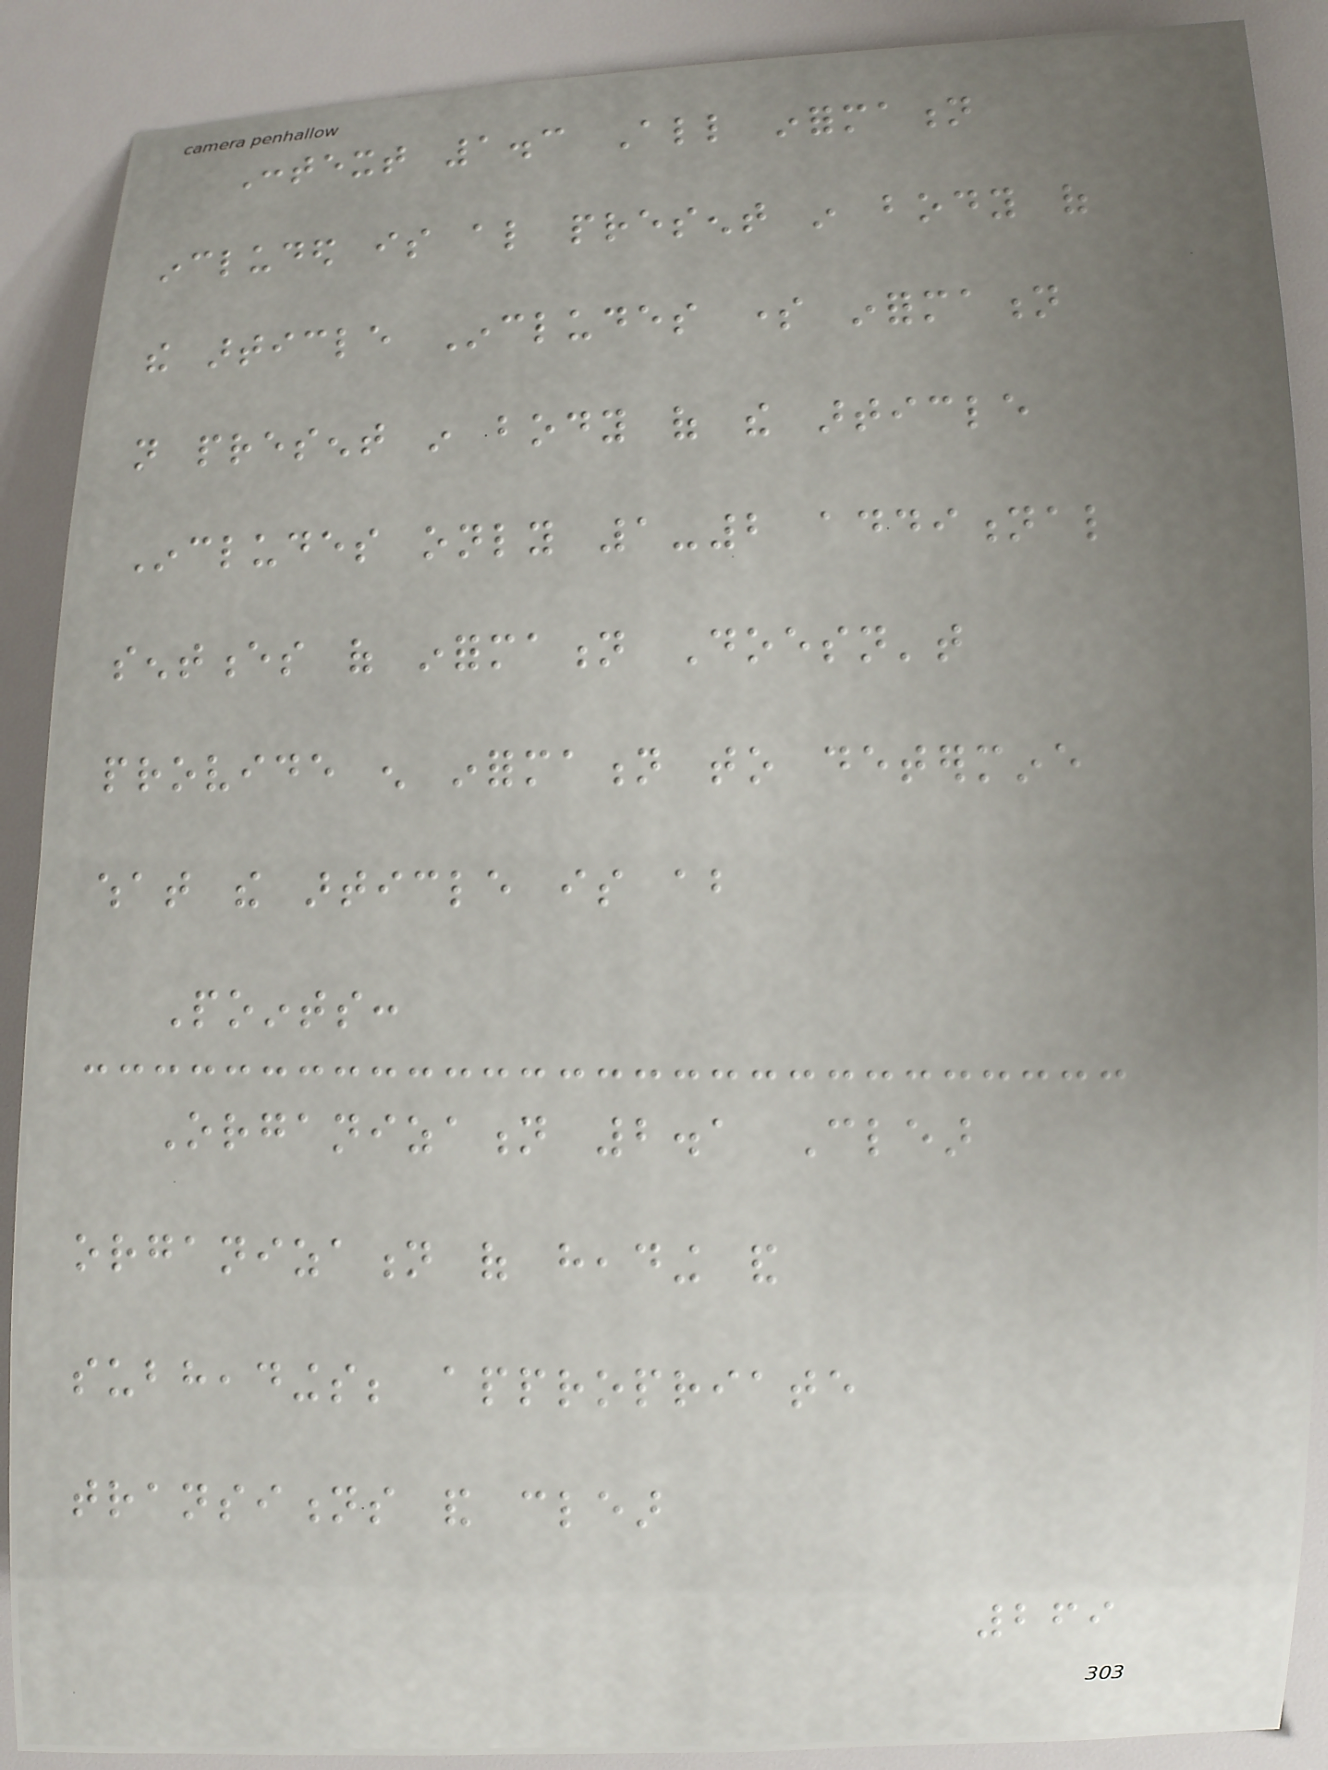Context 1.3 All information
included is also present in body of
the article Includes some information
not present in body of the article
Includes only 1-2 additional
sentences of information Doesn't
provide enough information to determine
what the article is about
Points:
Organization 2.1 Clear
organization of heading and
subheadings; appropriate
transitions and clear
269
